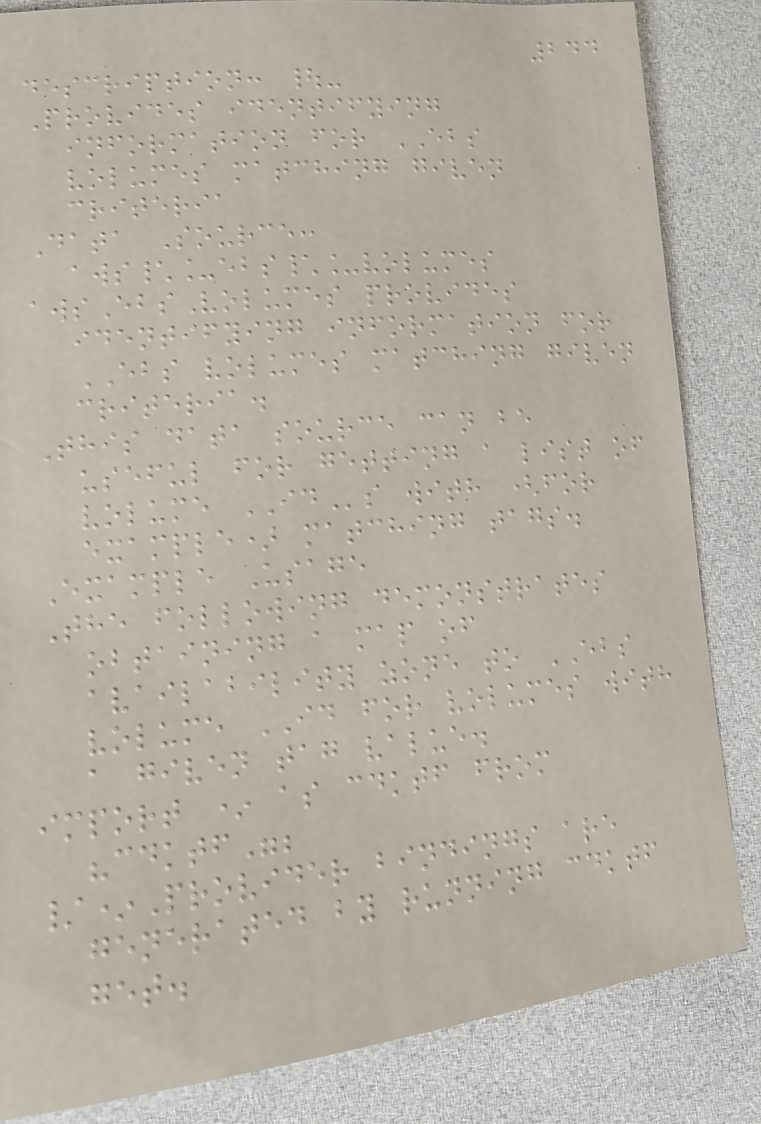244
description: |-
Provides identifying
information for EBS
volumes matching given
criteria
Data Source:
aws\_ebs\_volumes
awsEbsVolumes provides
identifying information for
EBS volumes matching given
criteria.
This data source can be
useful for getting a list of
volume IDs with (for
example) matching tags.
Example Usage
The following demonstrates
obtaining a map of
availability zone to EBS
volume ID for volumes with
a given tag value.
import * as cdktf from
"cdktf";
/*Provider bindings are
generated by running cdktf
get.
